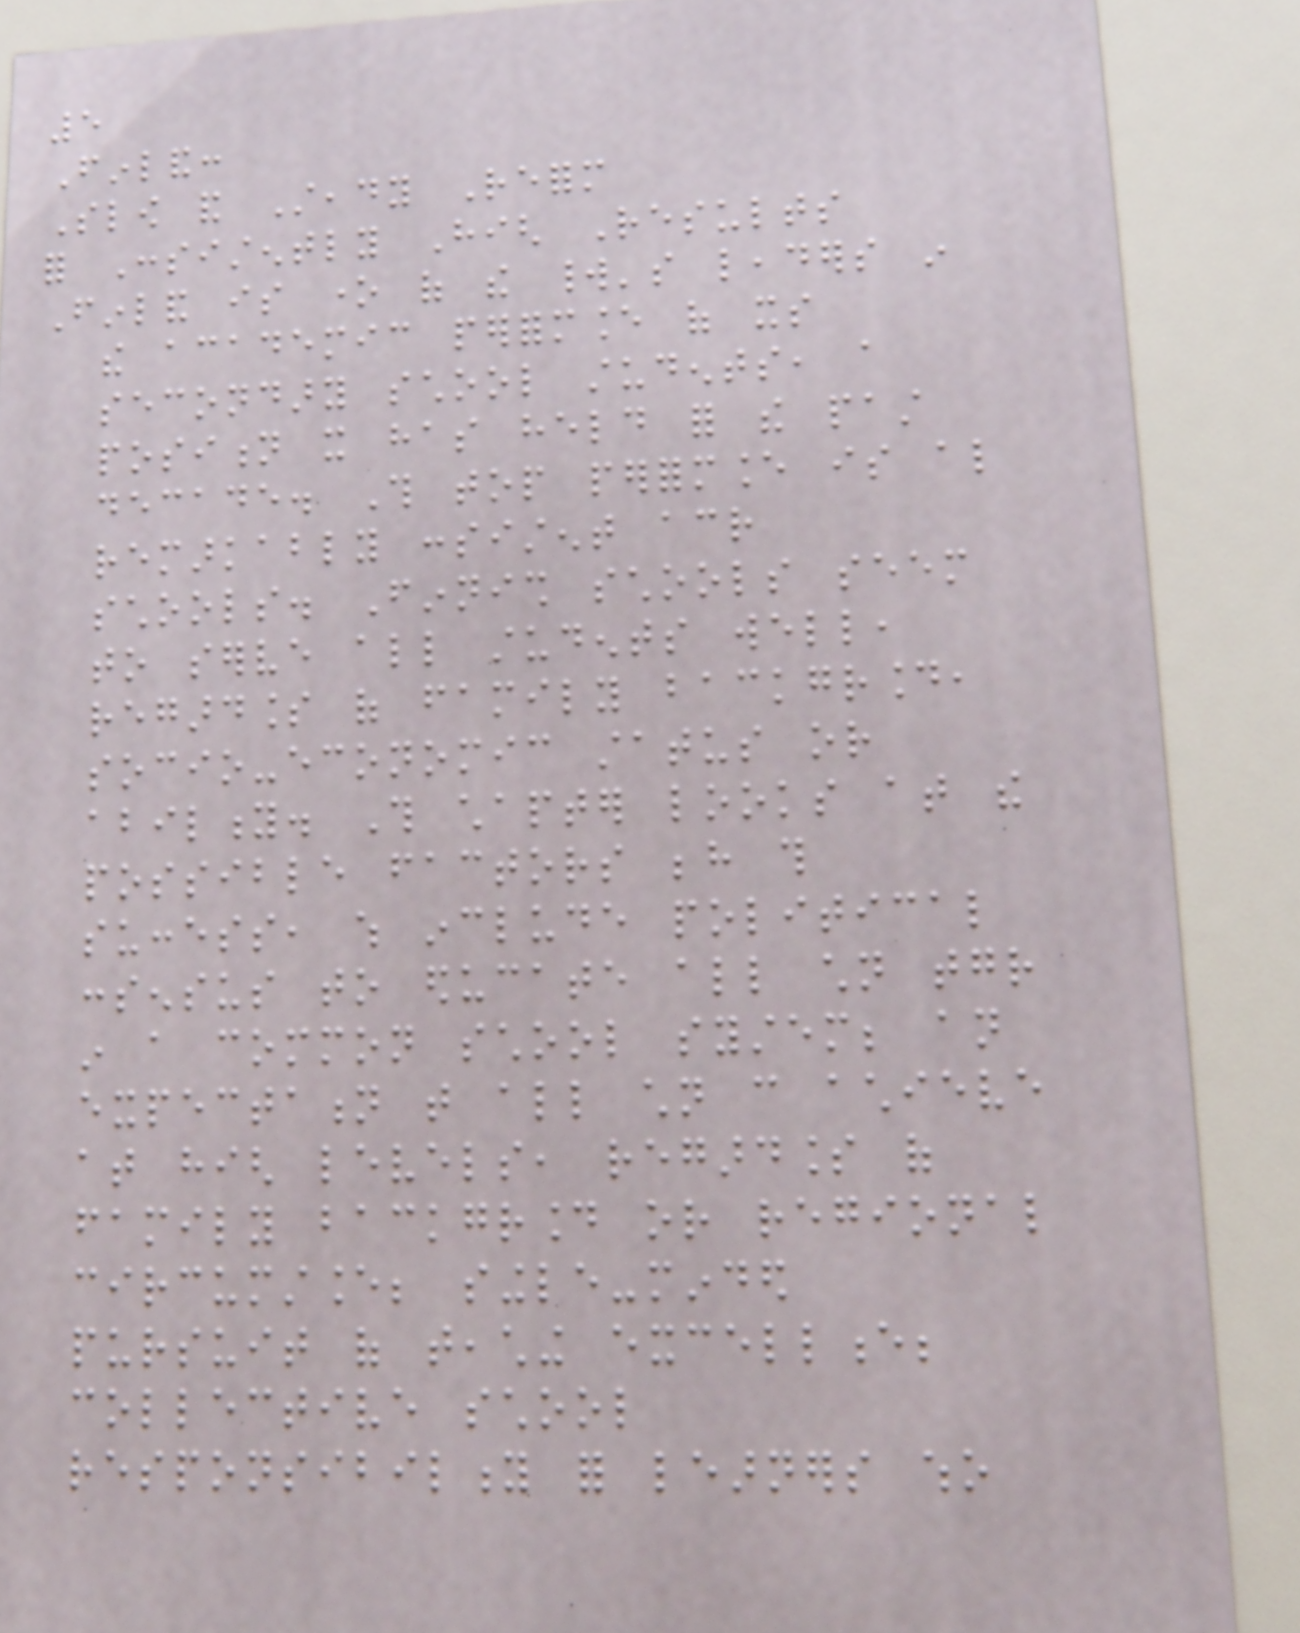5
Finland:
Slow and Steady Reform
for Consistently High Results
Finland is one of the world's leaders in
the academic performance of its
secondary school students, a
position it has held for the past
decade. This top performance is also
remarkably consistent across
schools. Finnish schools seem
to serve all students well,
regardless of family background,
socio-economic status or
ability. This chapter looks at the
possible factors behind this
success, which include political
consensus to educate all children together
in a common school system; an
expectation that all children can achieve
at high levels, regardless of
family background or regional
circumstance; single-minded
pursuit of teaching excellence;
collective school
responsibility for learners who
